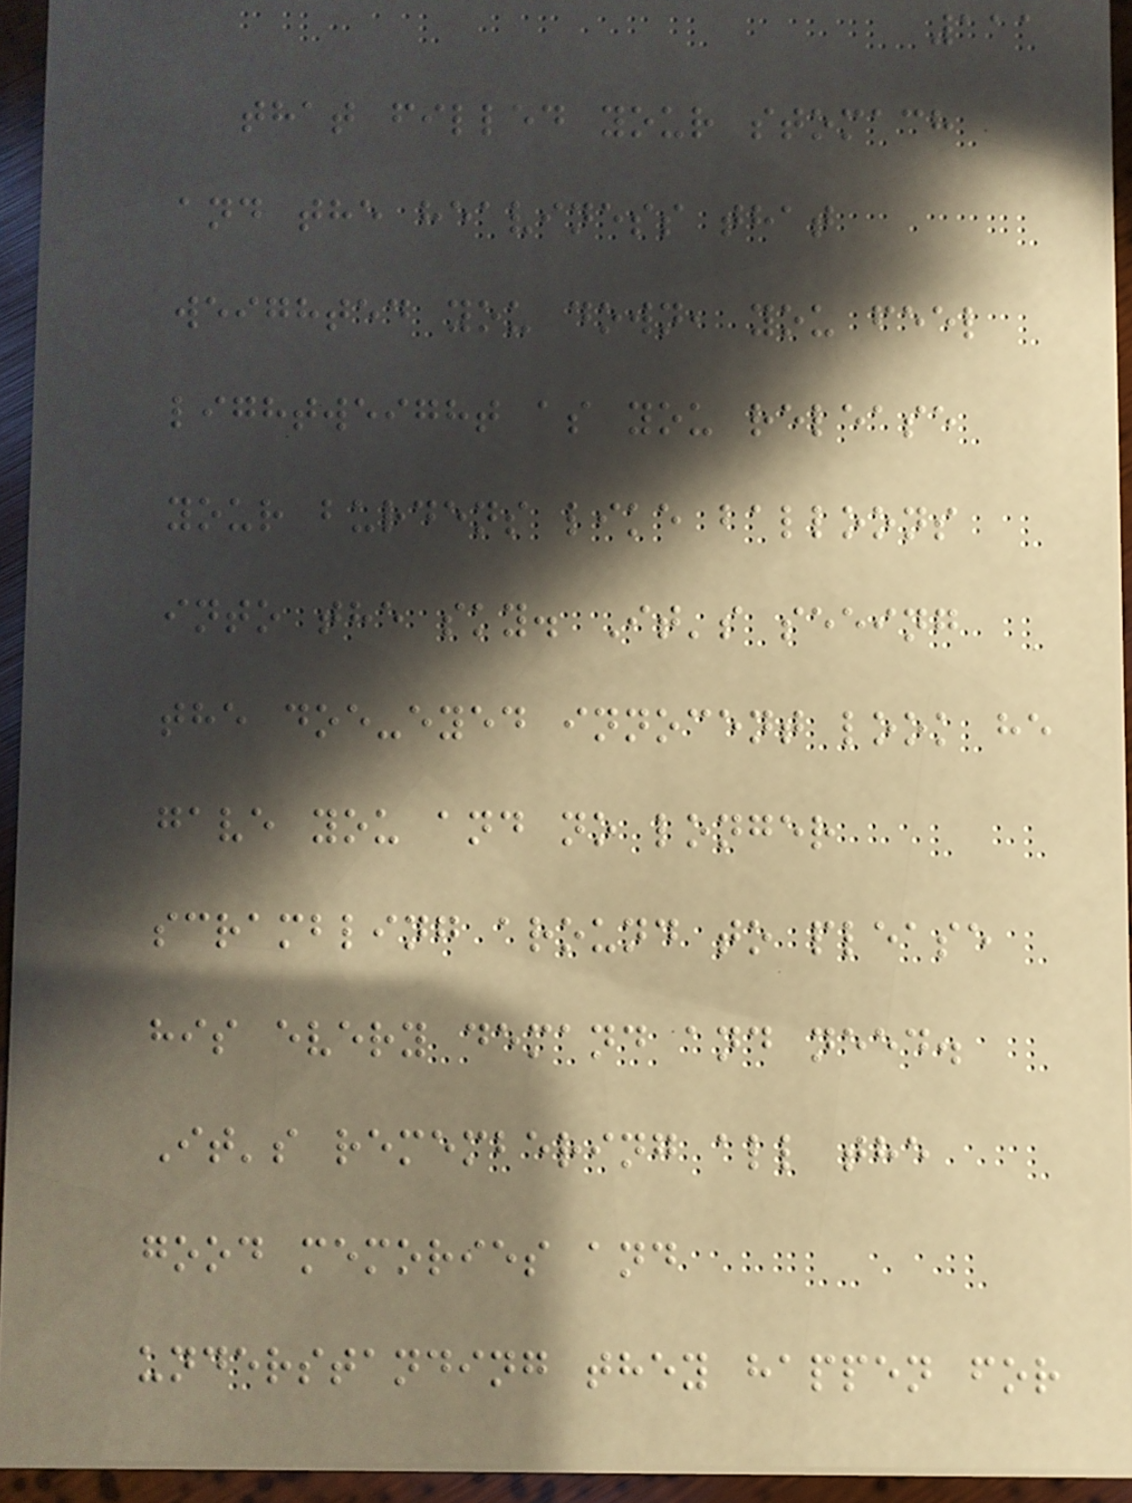111
that filled your stomach
and the heaviness that
weighted you down, you feel
lightweight as you release
your burdens like balloons
into the sky. It's seeing
the doe-eyed innocent look he
gave you and no longer
scrambling around to please
his every demand and need.
It's remembering all the
good memories and
understanding they happen for
